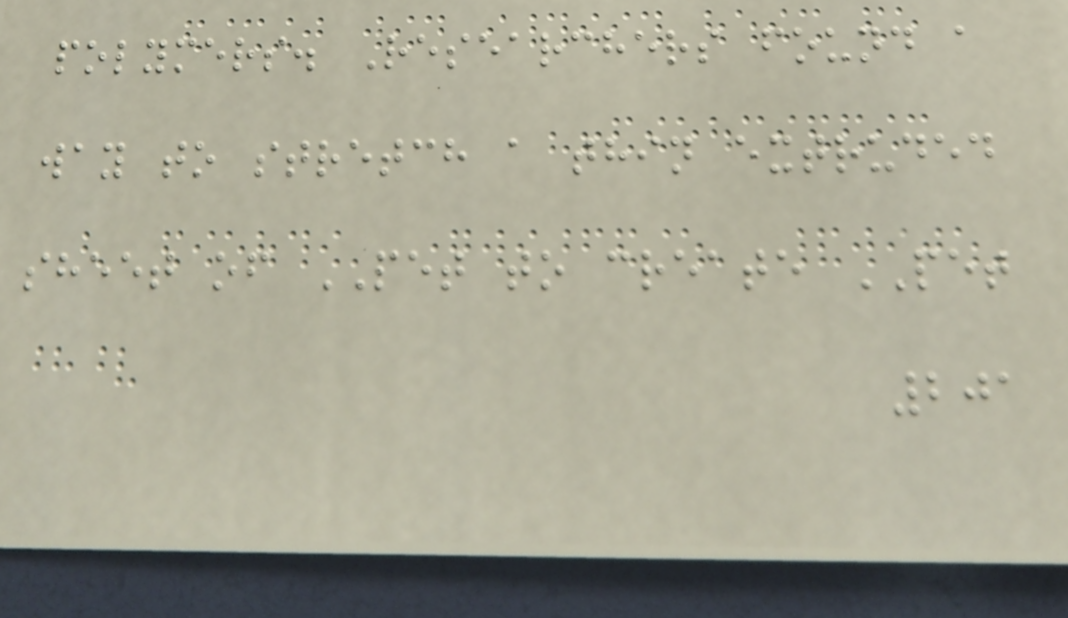polymers. Researchers found a
way to stretch a thin extruded
sheet of PET to create PET
201
